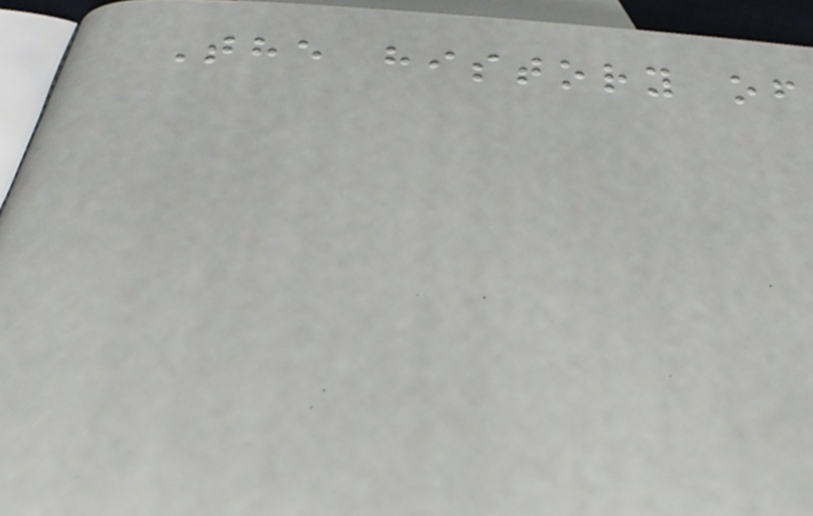The history of
